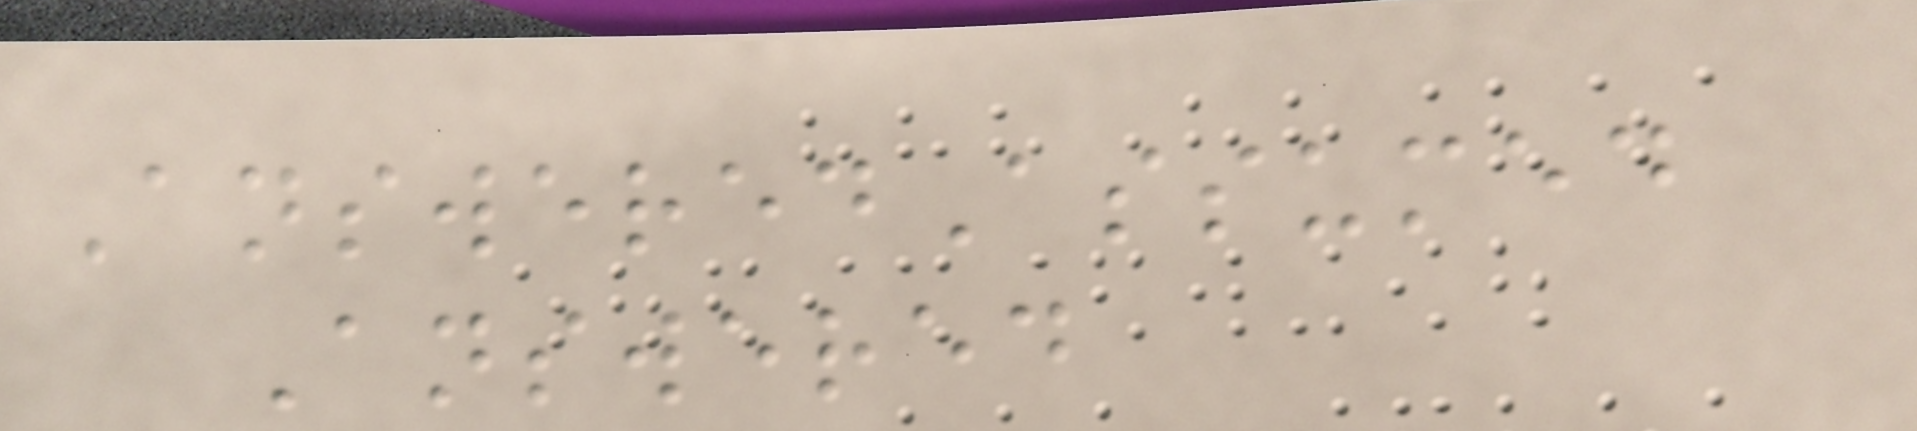AnsweredAssumed
Answered
